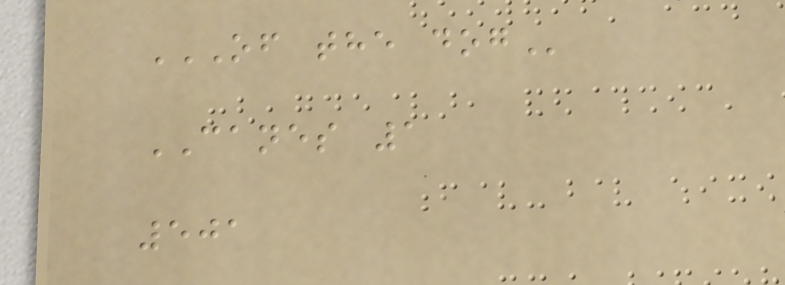OF THE DOG
CANES 1
501
